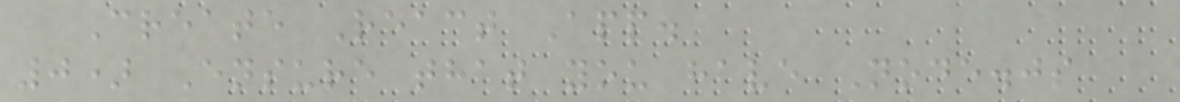Create React App.
0) Ensure that you have Node.js
